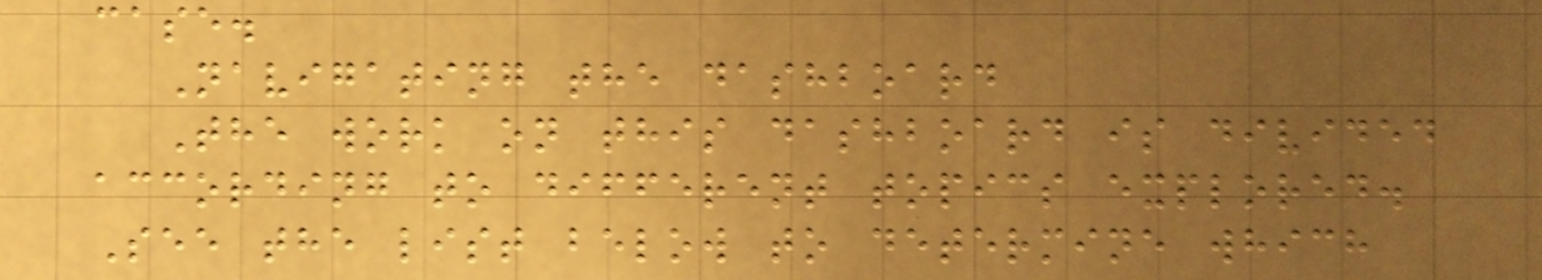case.
Navigating the dashboard
The work on this dashboard is divided
according to different topics explored.
See the list below to determine which
